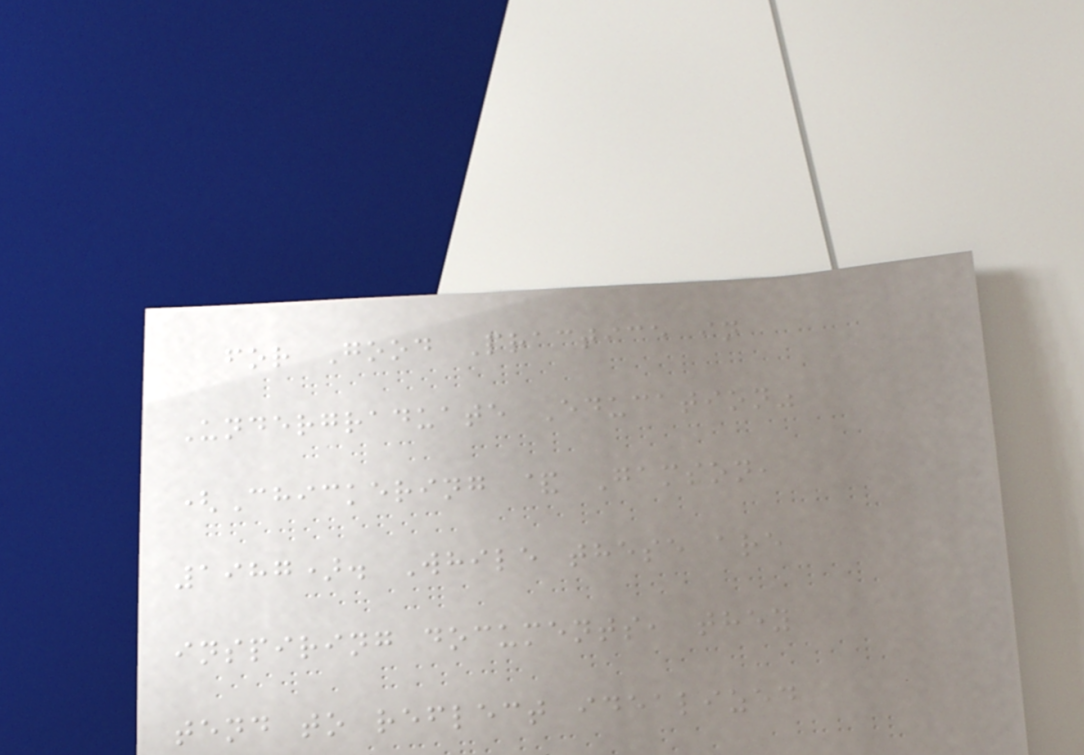for Good Practice in
Undergraduate Education"
(Chickering & Gamson,
1987). While these are
inspiring documents, they
tend to reflect idealized
